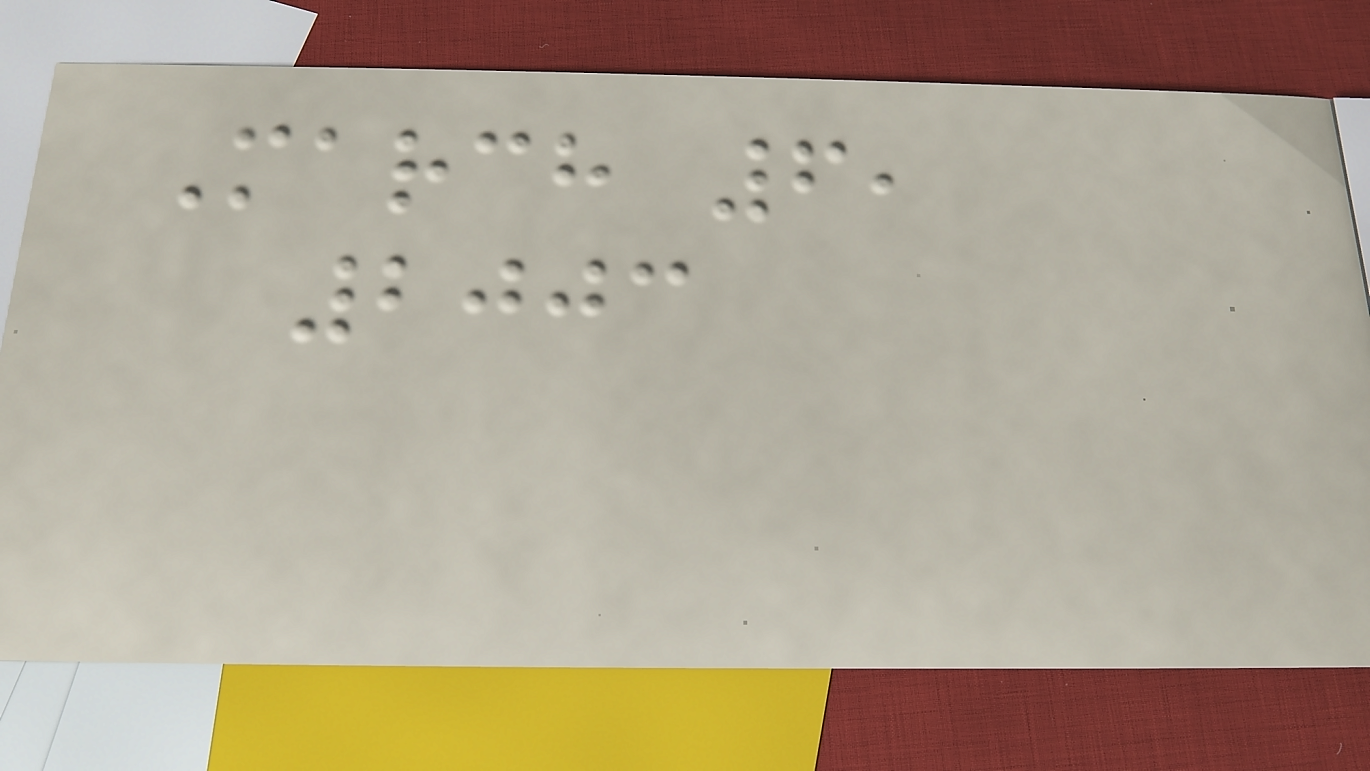March 6,
2003
